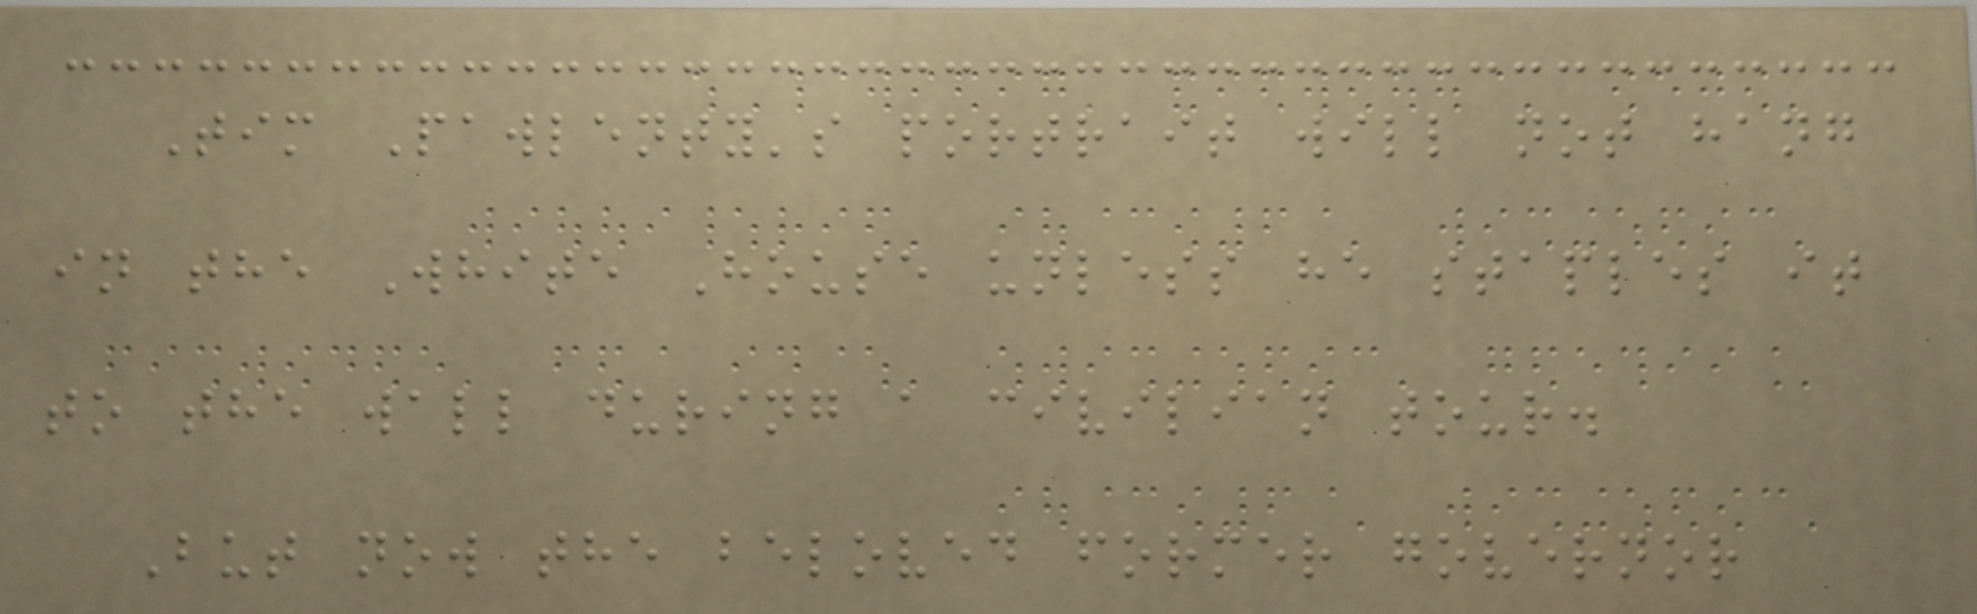Tim Pawlenty's portrait will not hang
in the White House unless he staples it
to the wall during a civilian tour.
But now the beloved former governor
